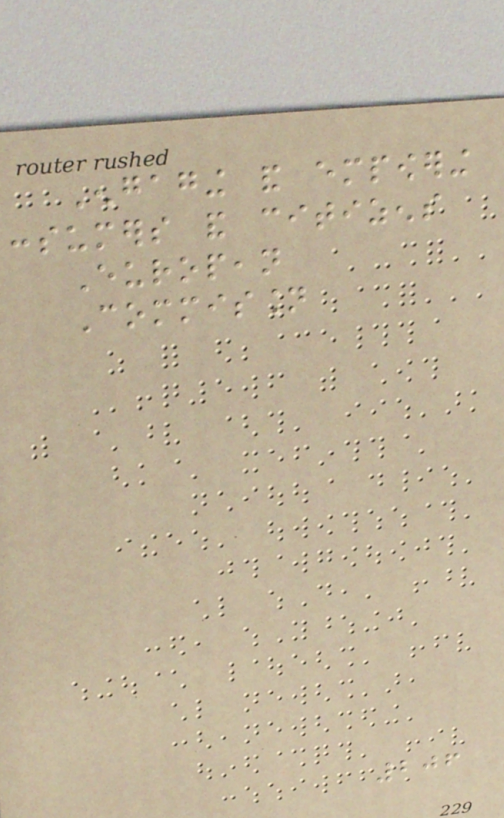Engaging and empowering
consumers and citizens
European
Commission
206
